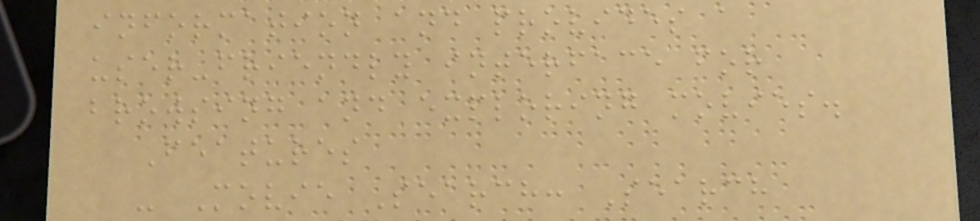information and provides a
user-friendly interface for
browsing and exploring movies.
Features
- Movie Search: Search
